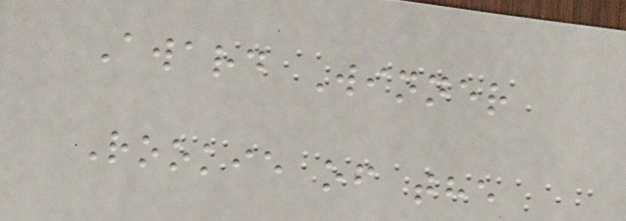Award Winner
Rookie of the
